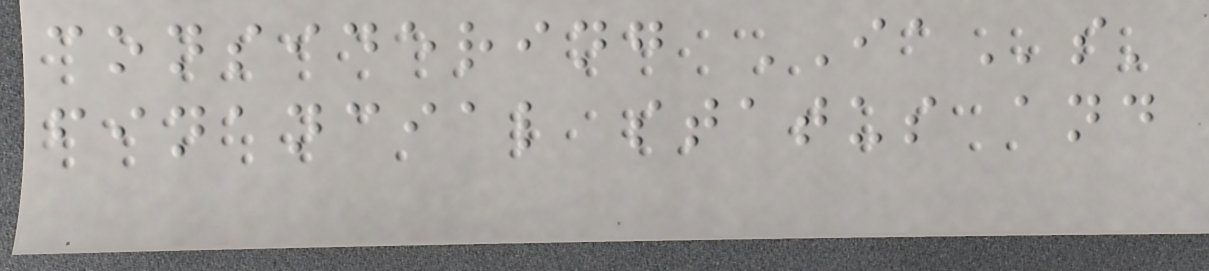considering IAs'
financial status and
